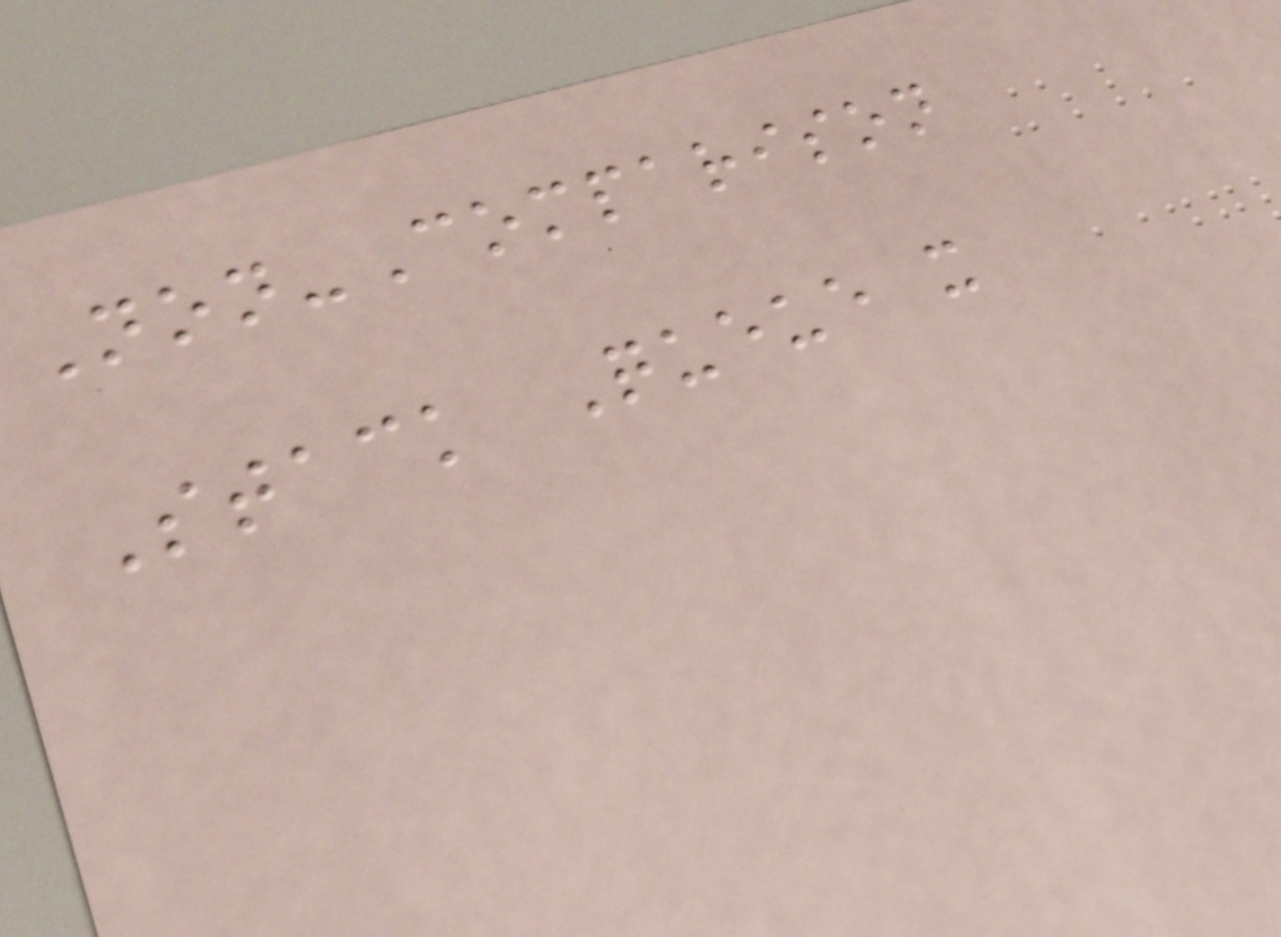Non-Comparison
Stack Queue x
